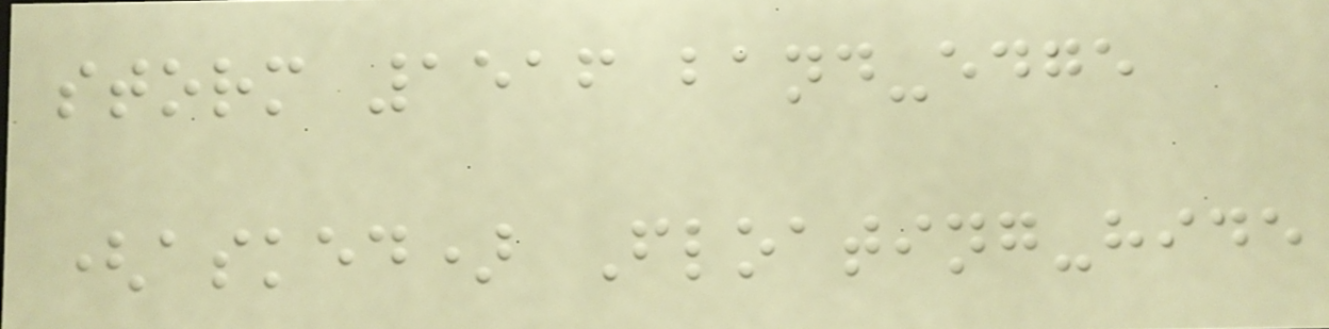storm 1516 band-edge
(asked) Floating-hide
